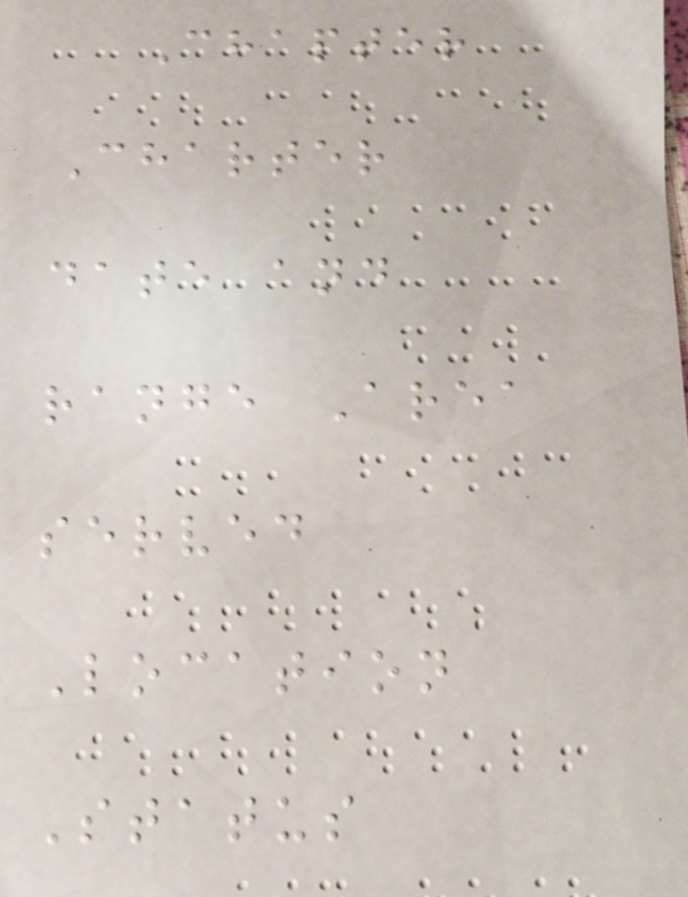Chapter
Charter
date and
range Area
served
Location
Status
